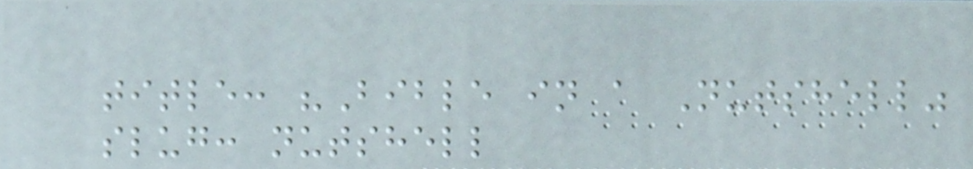title: "Bible in a Nutshell"
slug: nutshell
